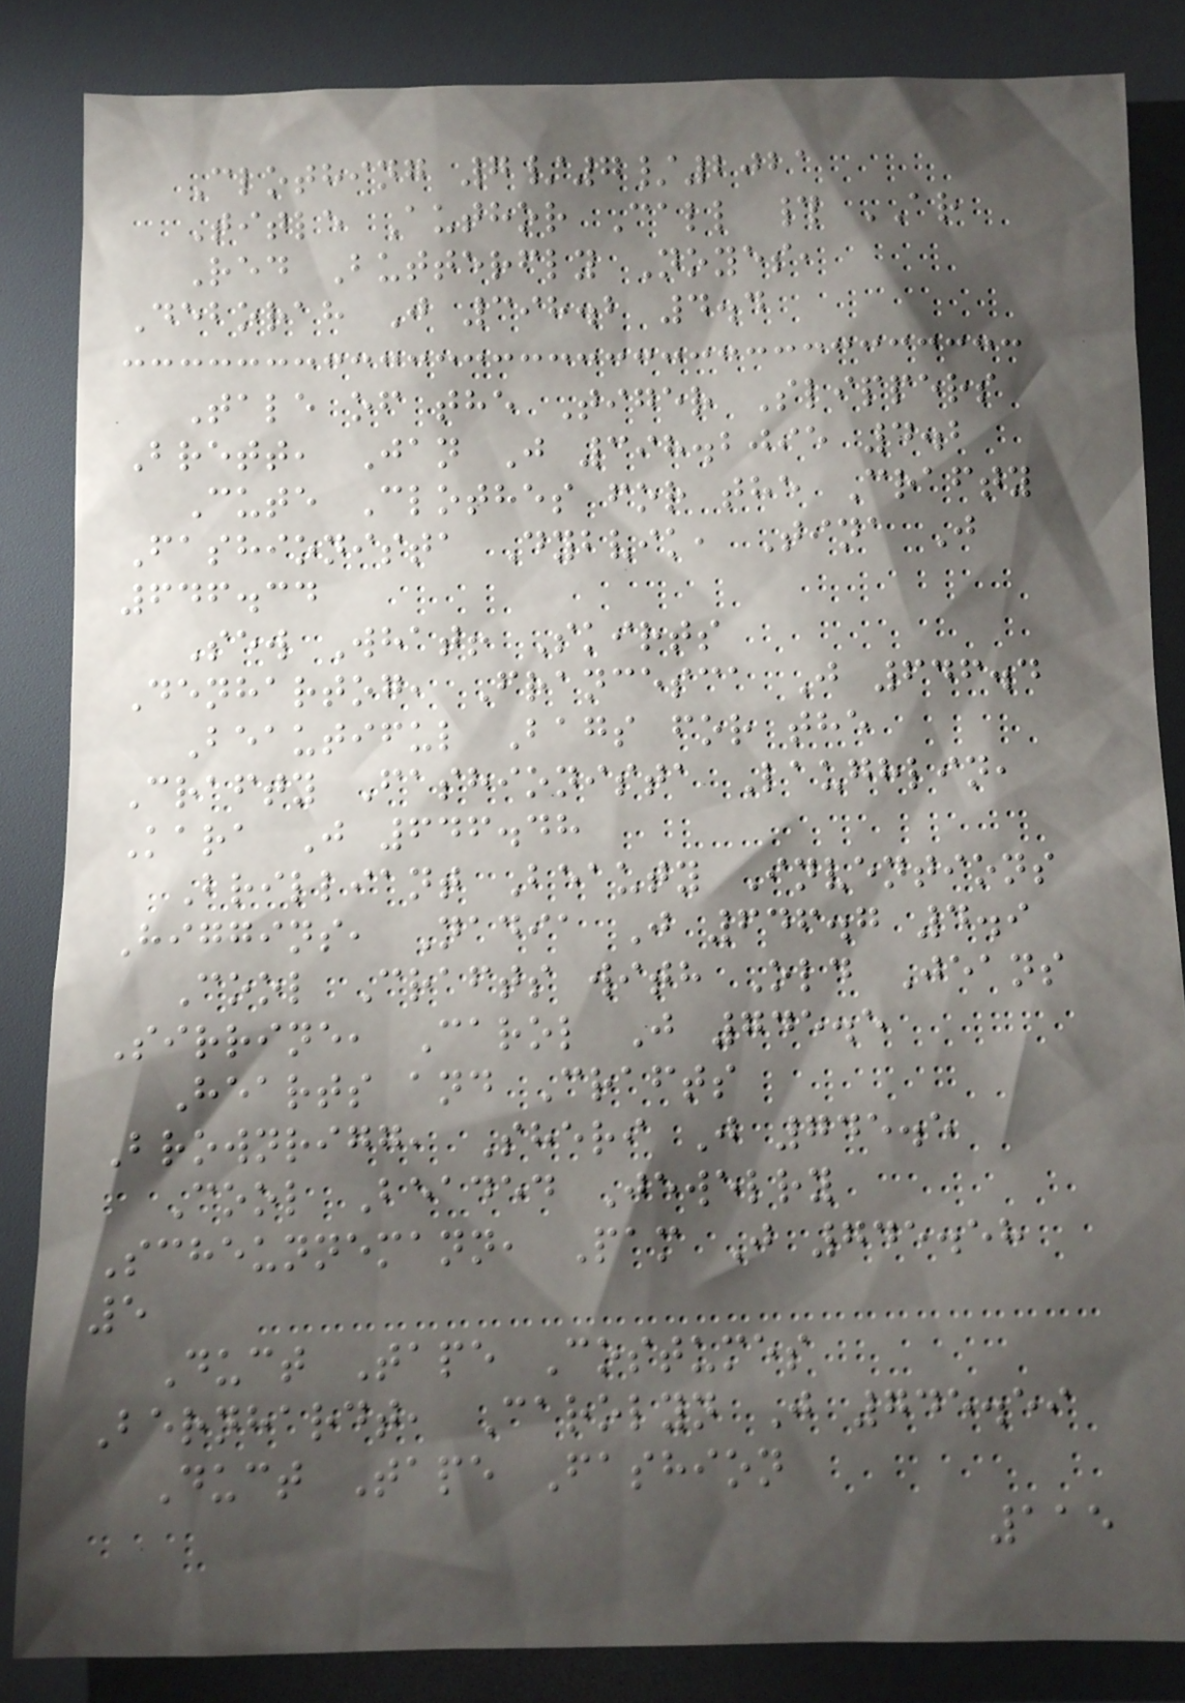Clothing 7/7/2021
Title Author Call # AR
Red Butterfly Noyes,
Deborah J 398.2 4.4
Tale of the Tiger Slippers
Brett, Jan J 398.2095 4.2
Cute Clothes for the Crafty
Fashionista Dybvik, Tina J
646.34
Sew What! Skirts
Denhartog, Francesca J 646.4
Beautiful Bags for the
Crafty Fashionista Laughlin,
Kara J 646.48
Brilliant Beauty Inventions
Higgins, Nadia J 646.7 4.9
Cool Crafts with Old Jeans
Sirrine, Carol J 745.5
Hearts and Crafts
Brownrigg, Sheri J 745.5
Cool Beaded Jewelry
Scheunnemann, Pam J 745.58
5
Duct Tape Costumes
Bernhardt, Carolyn J 745.59
Duct Tape Fashion
115
